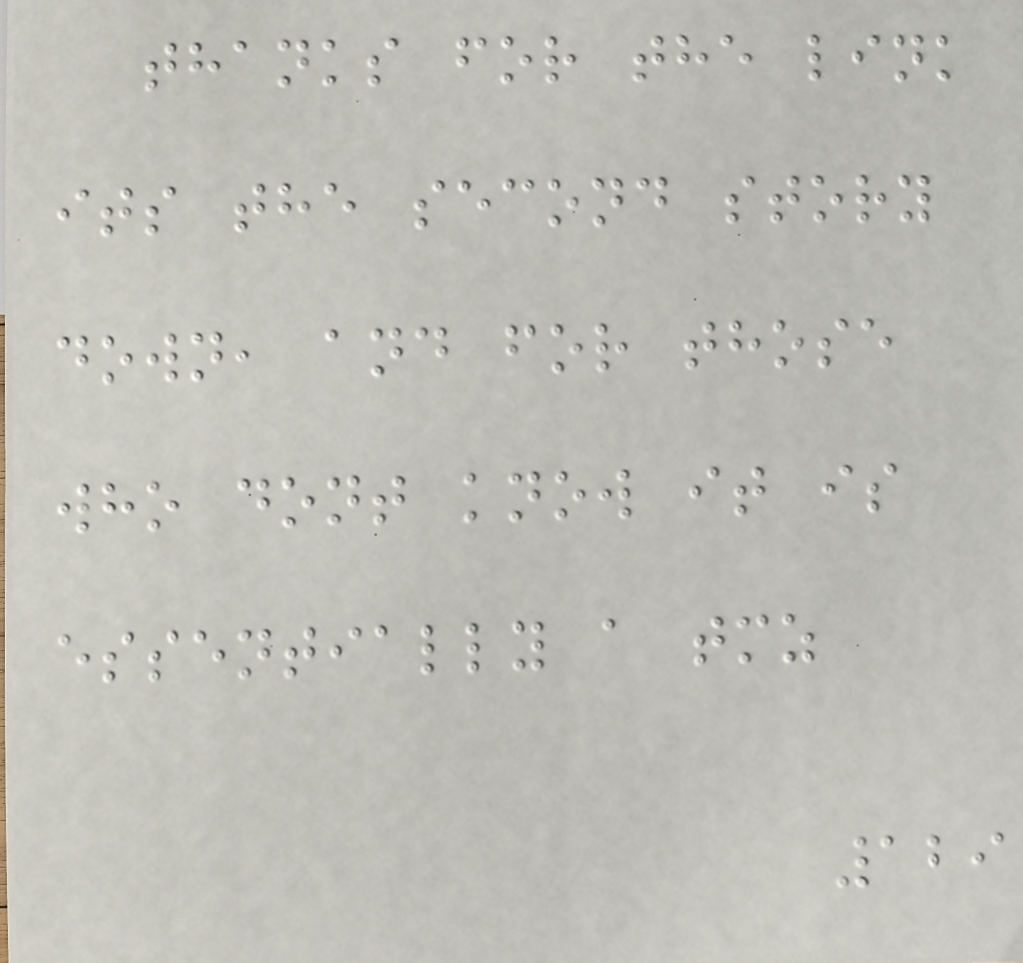thanks for the link
its the second story
down, and for those
who dont know it is
essentially a tmz
129
